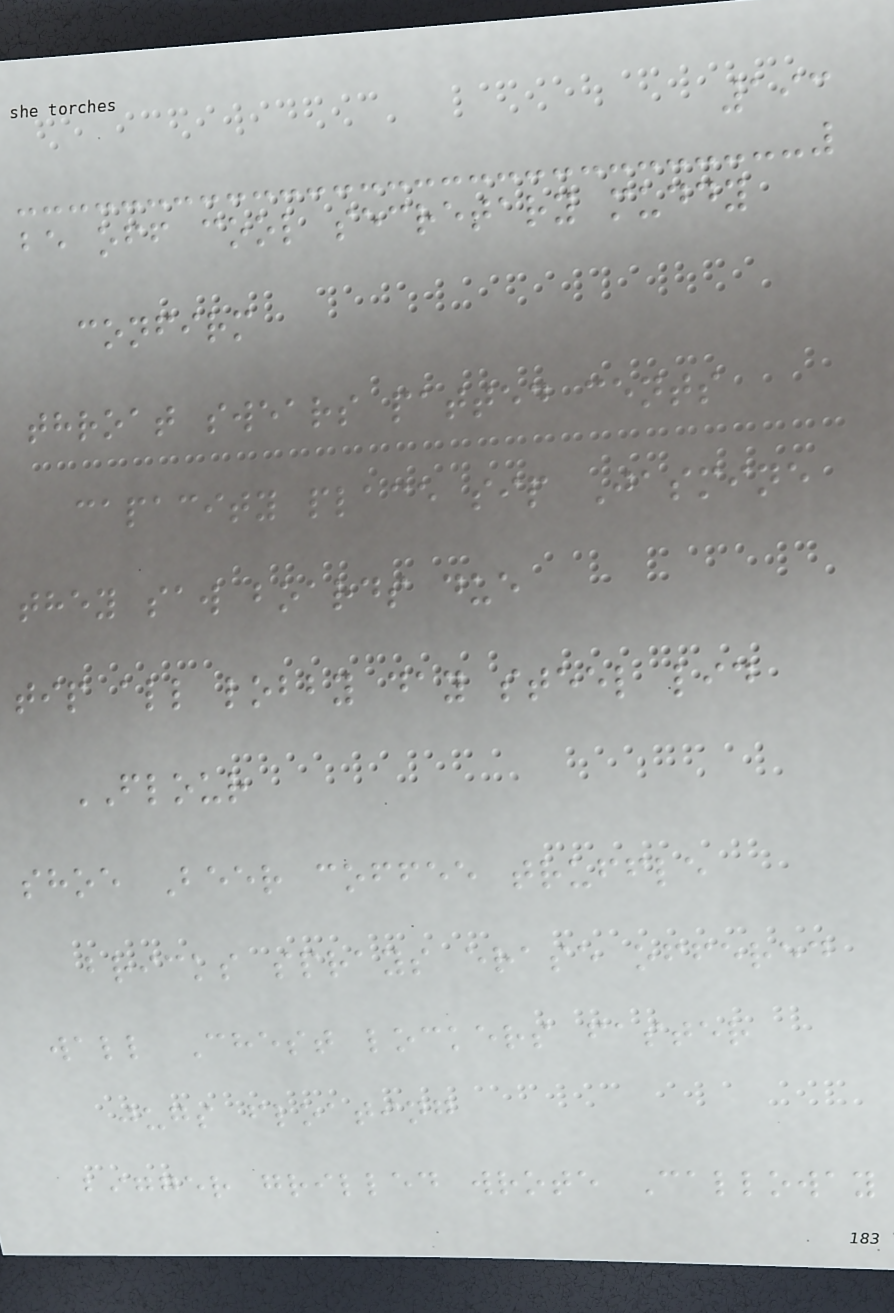193
be off cool secretary muddy
confirm
throat swears patted cents
capacity place sip Jasmine
they saw boards due
tip all lobby day steel lid
FLOUR
shoe Beer coffee truffle
bricks sprays erase offered
wall Chest lockers faster
jugs floating
bigger grilled wrote Calloway
